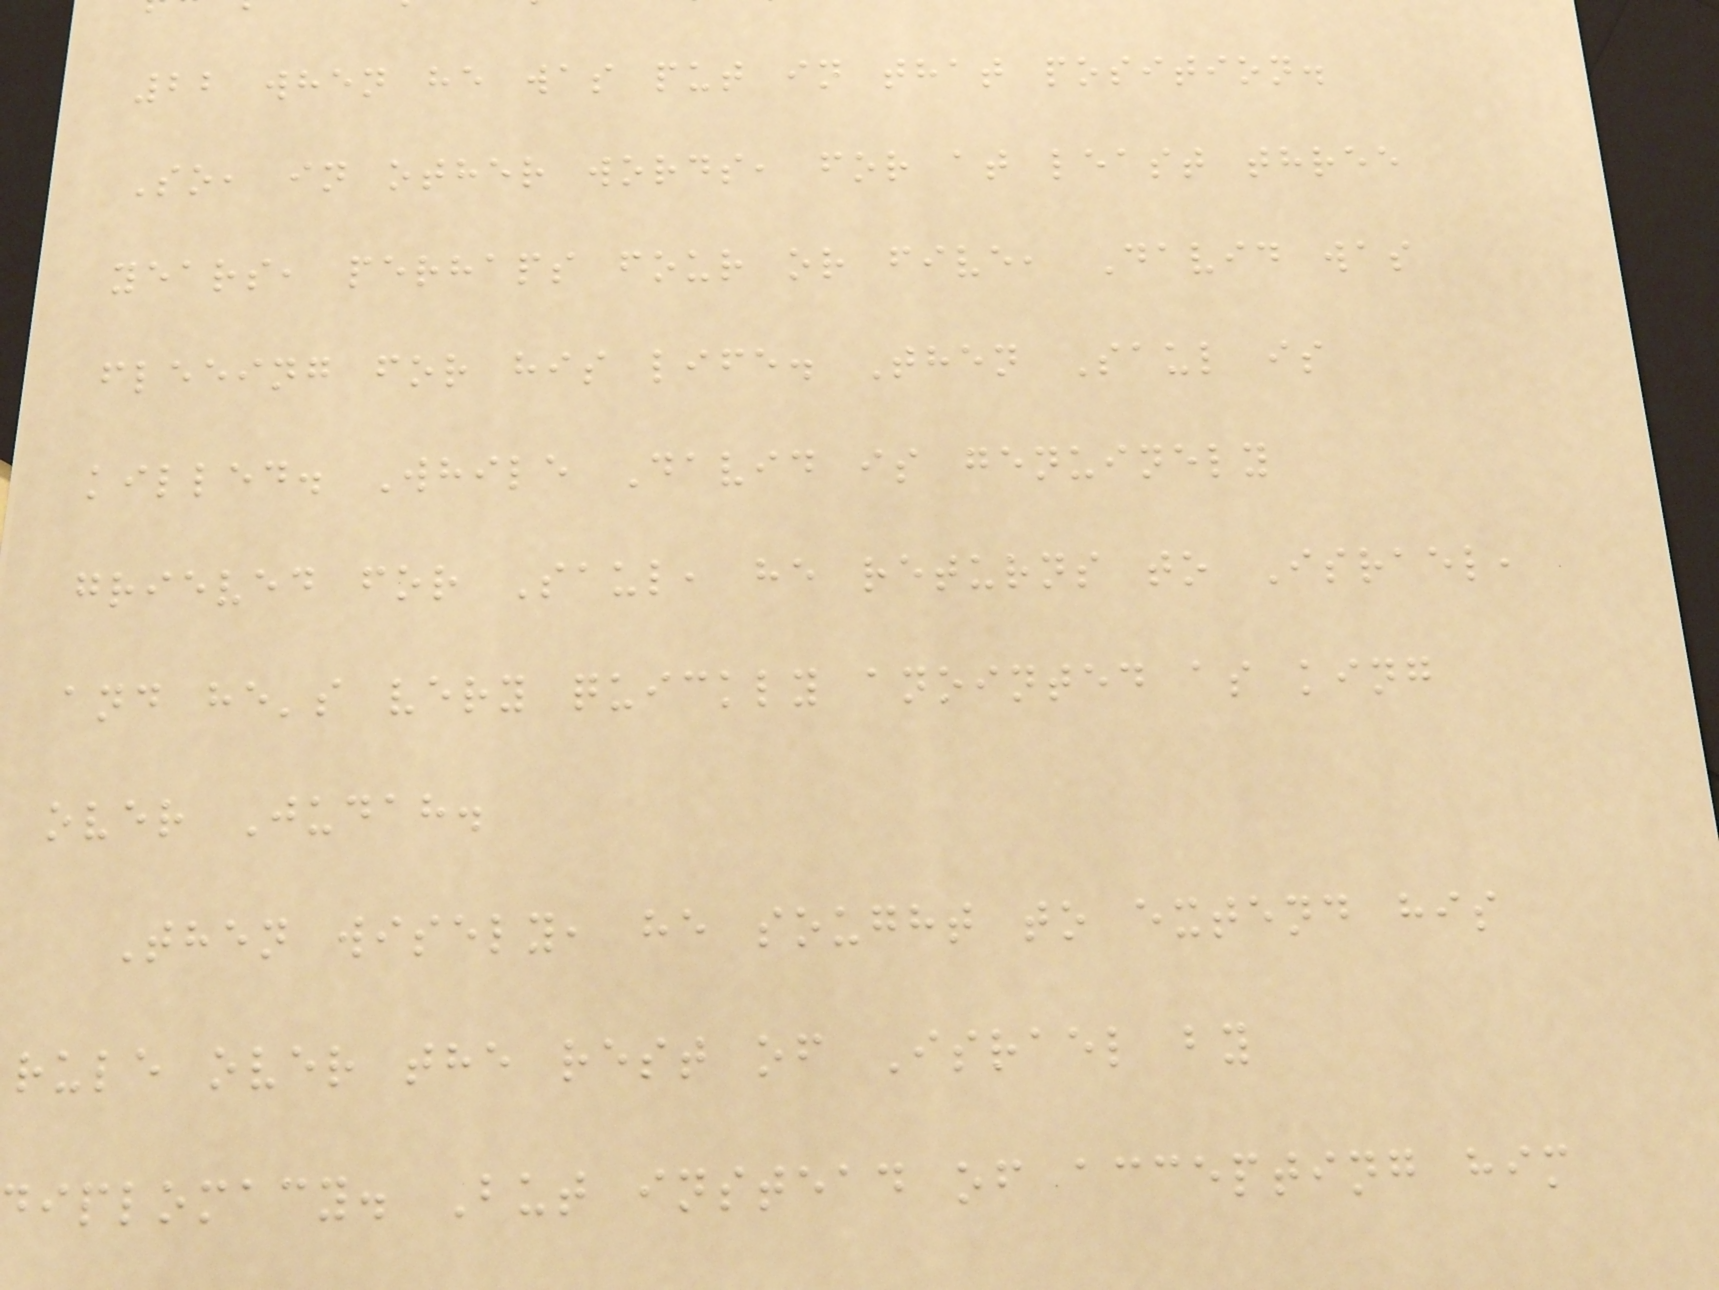22 when he was put in that position.
So, in other words, for at least three
years, perhaps four or five, David was
fleeing for his life. Then Saul is
killed. While David is genuinely
grieved for Saul, he returns to Israel,
and he's very quickly anointed as king
over Judah.
Then wisely, he sought to extend his
rule over the rest of Israel by
iplomacy. But instead of accepting him
